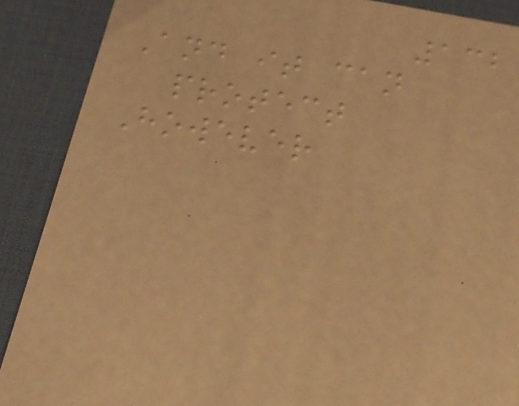132
And it can
protect
However
